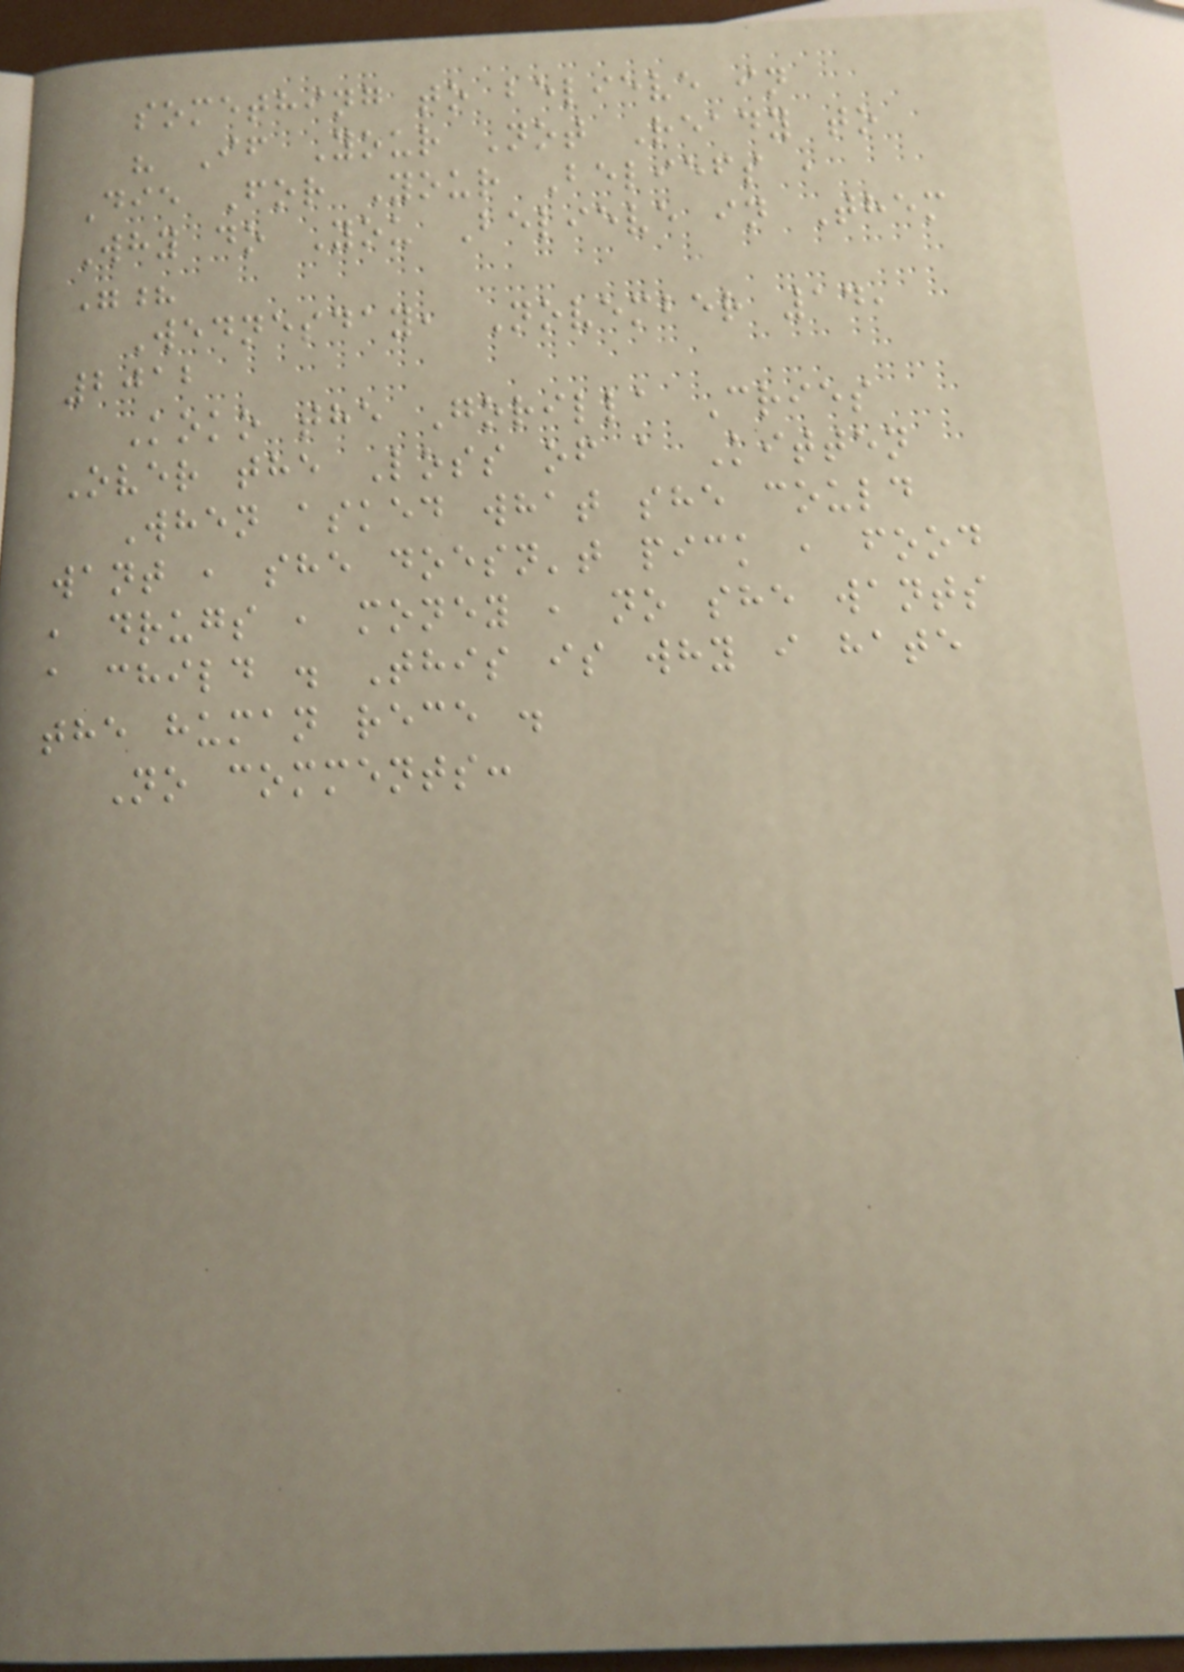something to believe in
" If Your Not Ready to
Die For Your Beliefs ,
Why do You Believe in Them
"?
Wednesday, November 14,
2012
Koko the Gorilla Cries
Over the Loss of a Kitten
When asked what she could
want , she doesn't pick , food
, drugs , money , no she wants
a child . This is why i hate
the human rece .
No comments:
